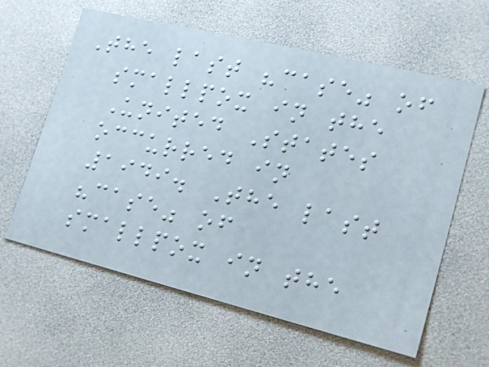The last "case" of
smallpox in the
United States
occurred in
1949. The last
"case" of
smallpox in the
